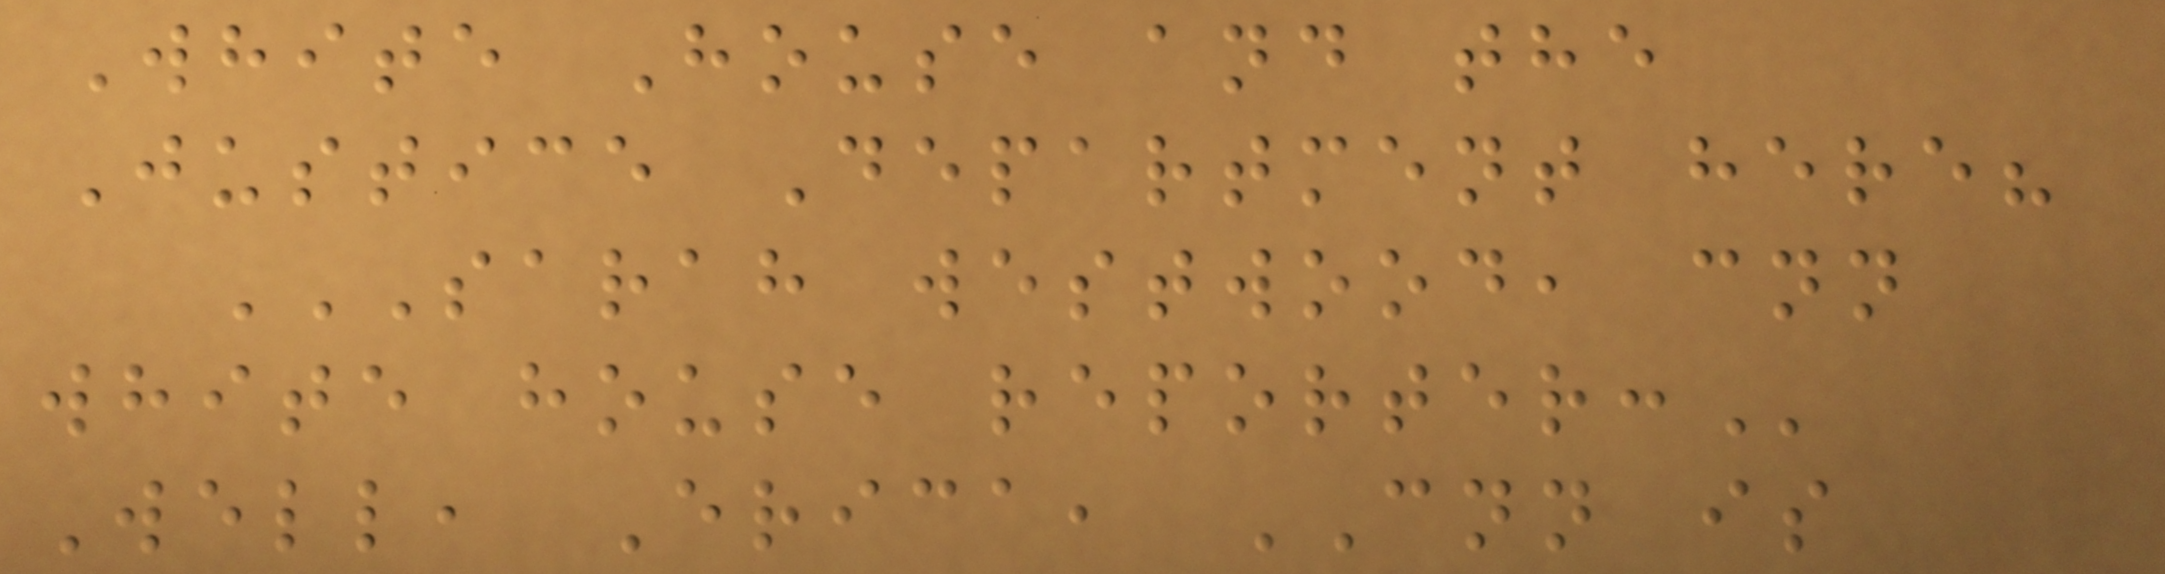White House and the
Justice Department here?
SARAH WESTWOOD, CNN
WHITE HOUSE REPORTER:
Well, Erica, CNN is
